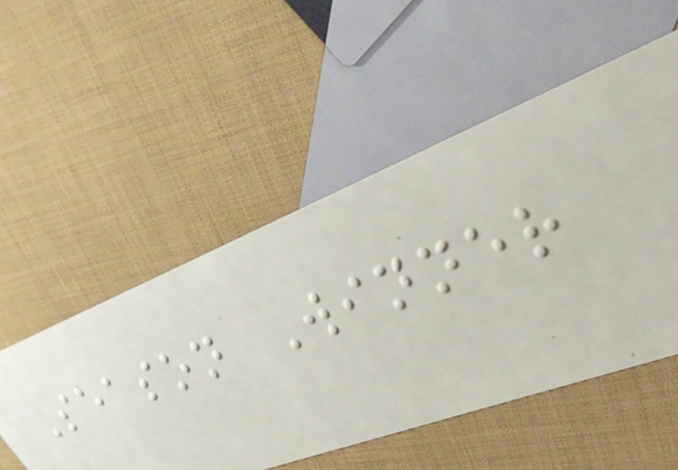Season Winner
